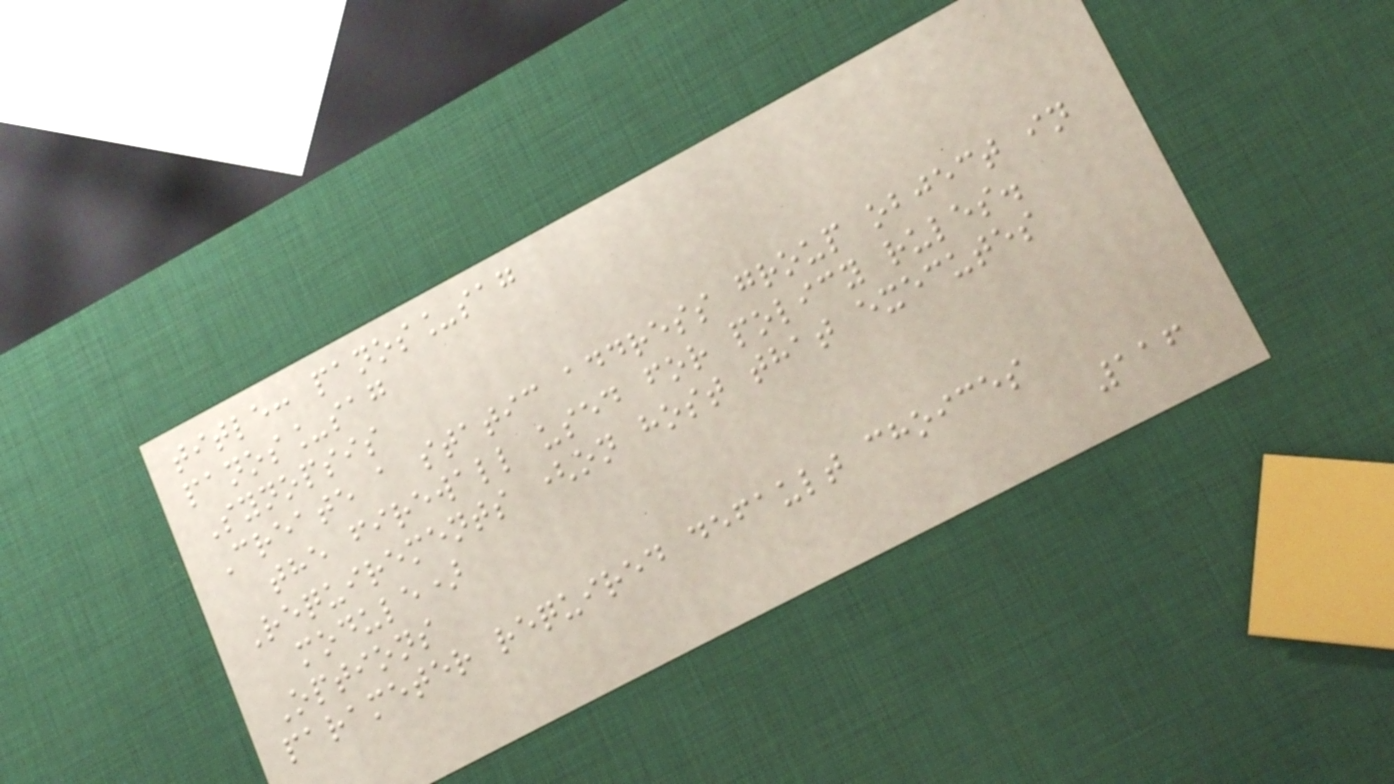title: panos_sag
panos_sag
Synopsis
Create a static address group object in
the firewall used for policy rules.
Requirements (on host that executes
module)
Options
parameter required default choices
116
